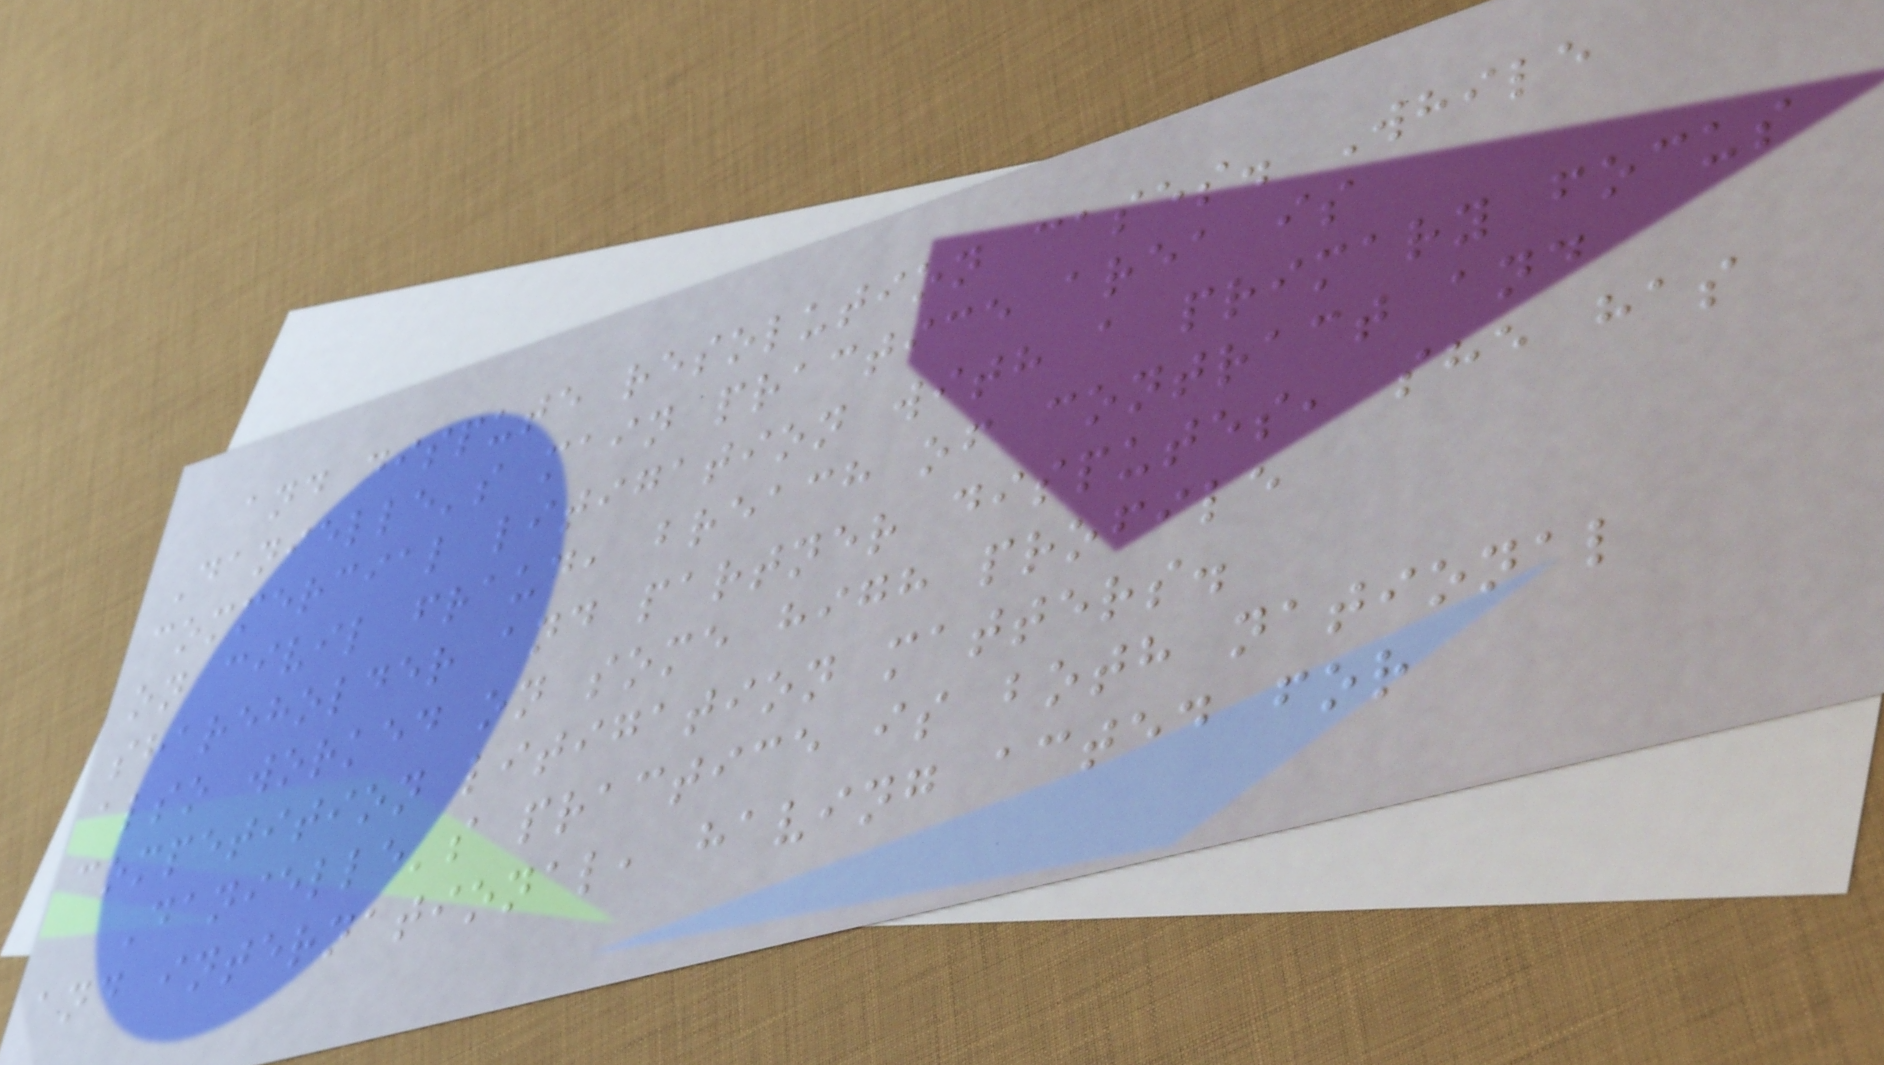and dispute resolution cases. While
Danielle's main practice area is
commercial litigation with a primary focus
on civil fraud, breach of contract and
shareholder and partner disputes, she has
also worked on some high profile
competition litigation matters.
Danielle's practice is both national
and international, having acted for
